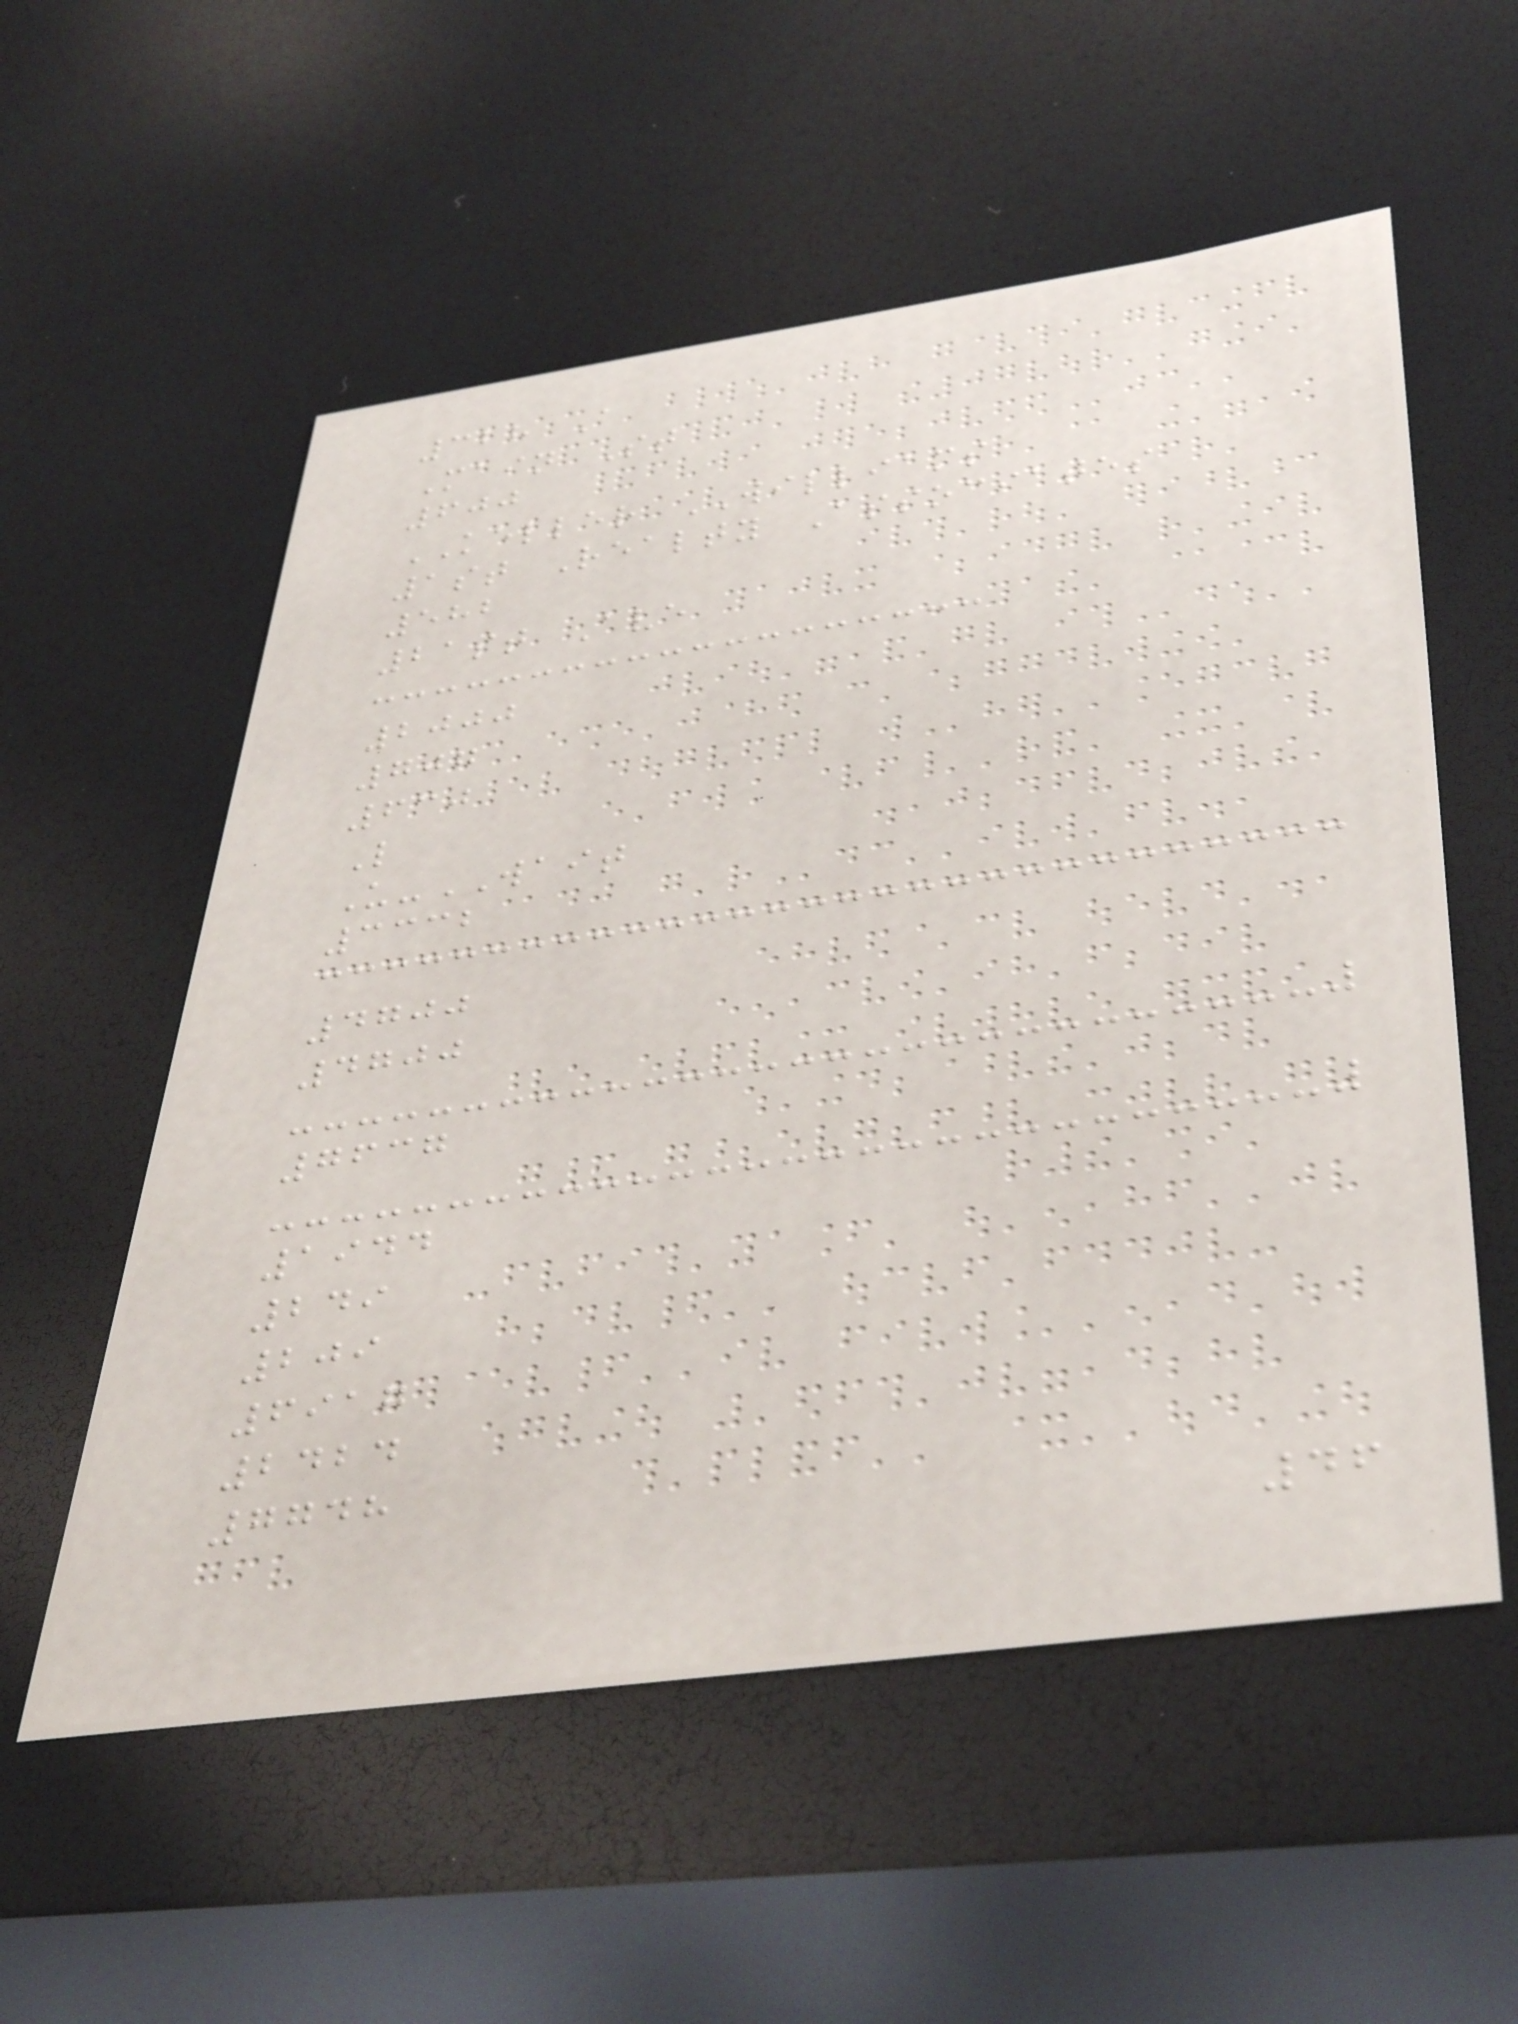328 A
Main St
600
KELLER WILLIAMS
1st Realty Associates
582
21st Ave
2000
707
630
L
U-WAIT
3332
4700
4700
7637
1944
249
209
6917
2424
7748
46
